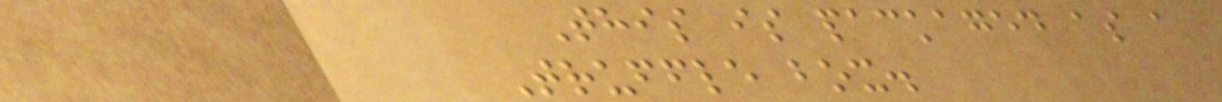This is packaged as a
Truffle box.
